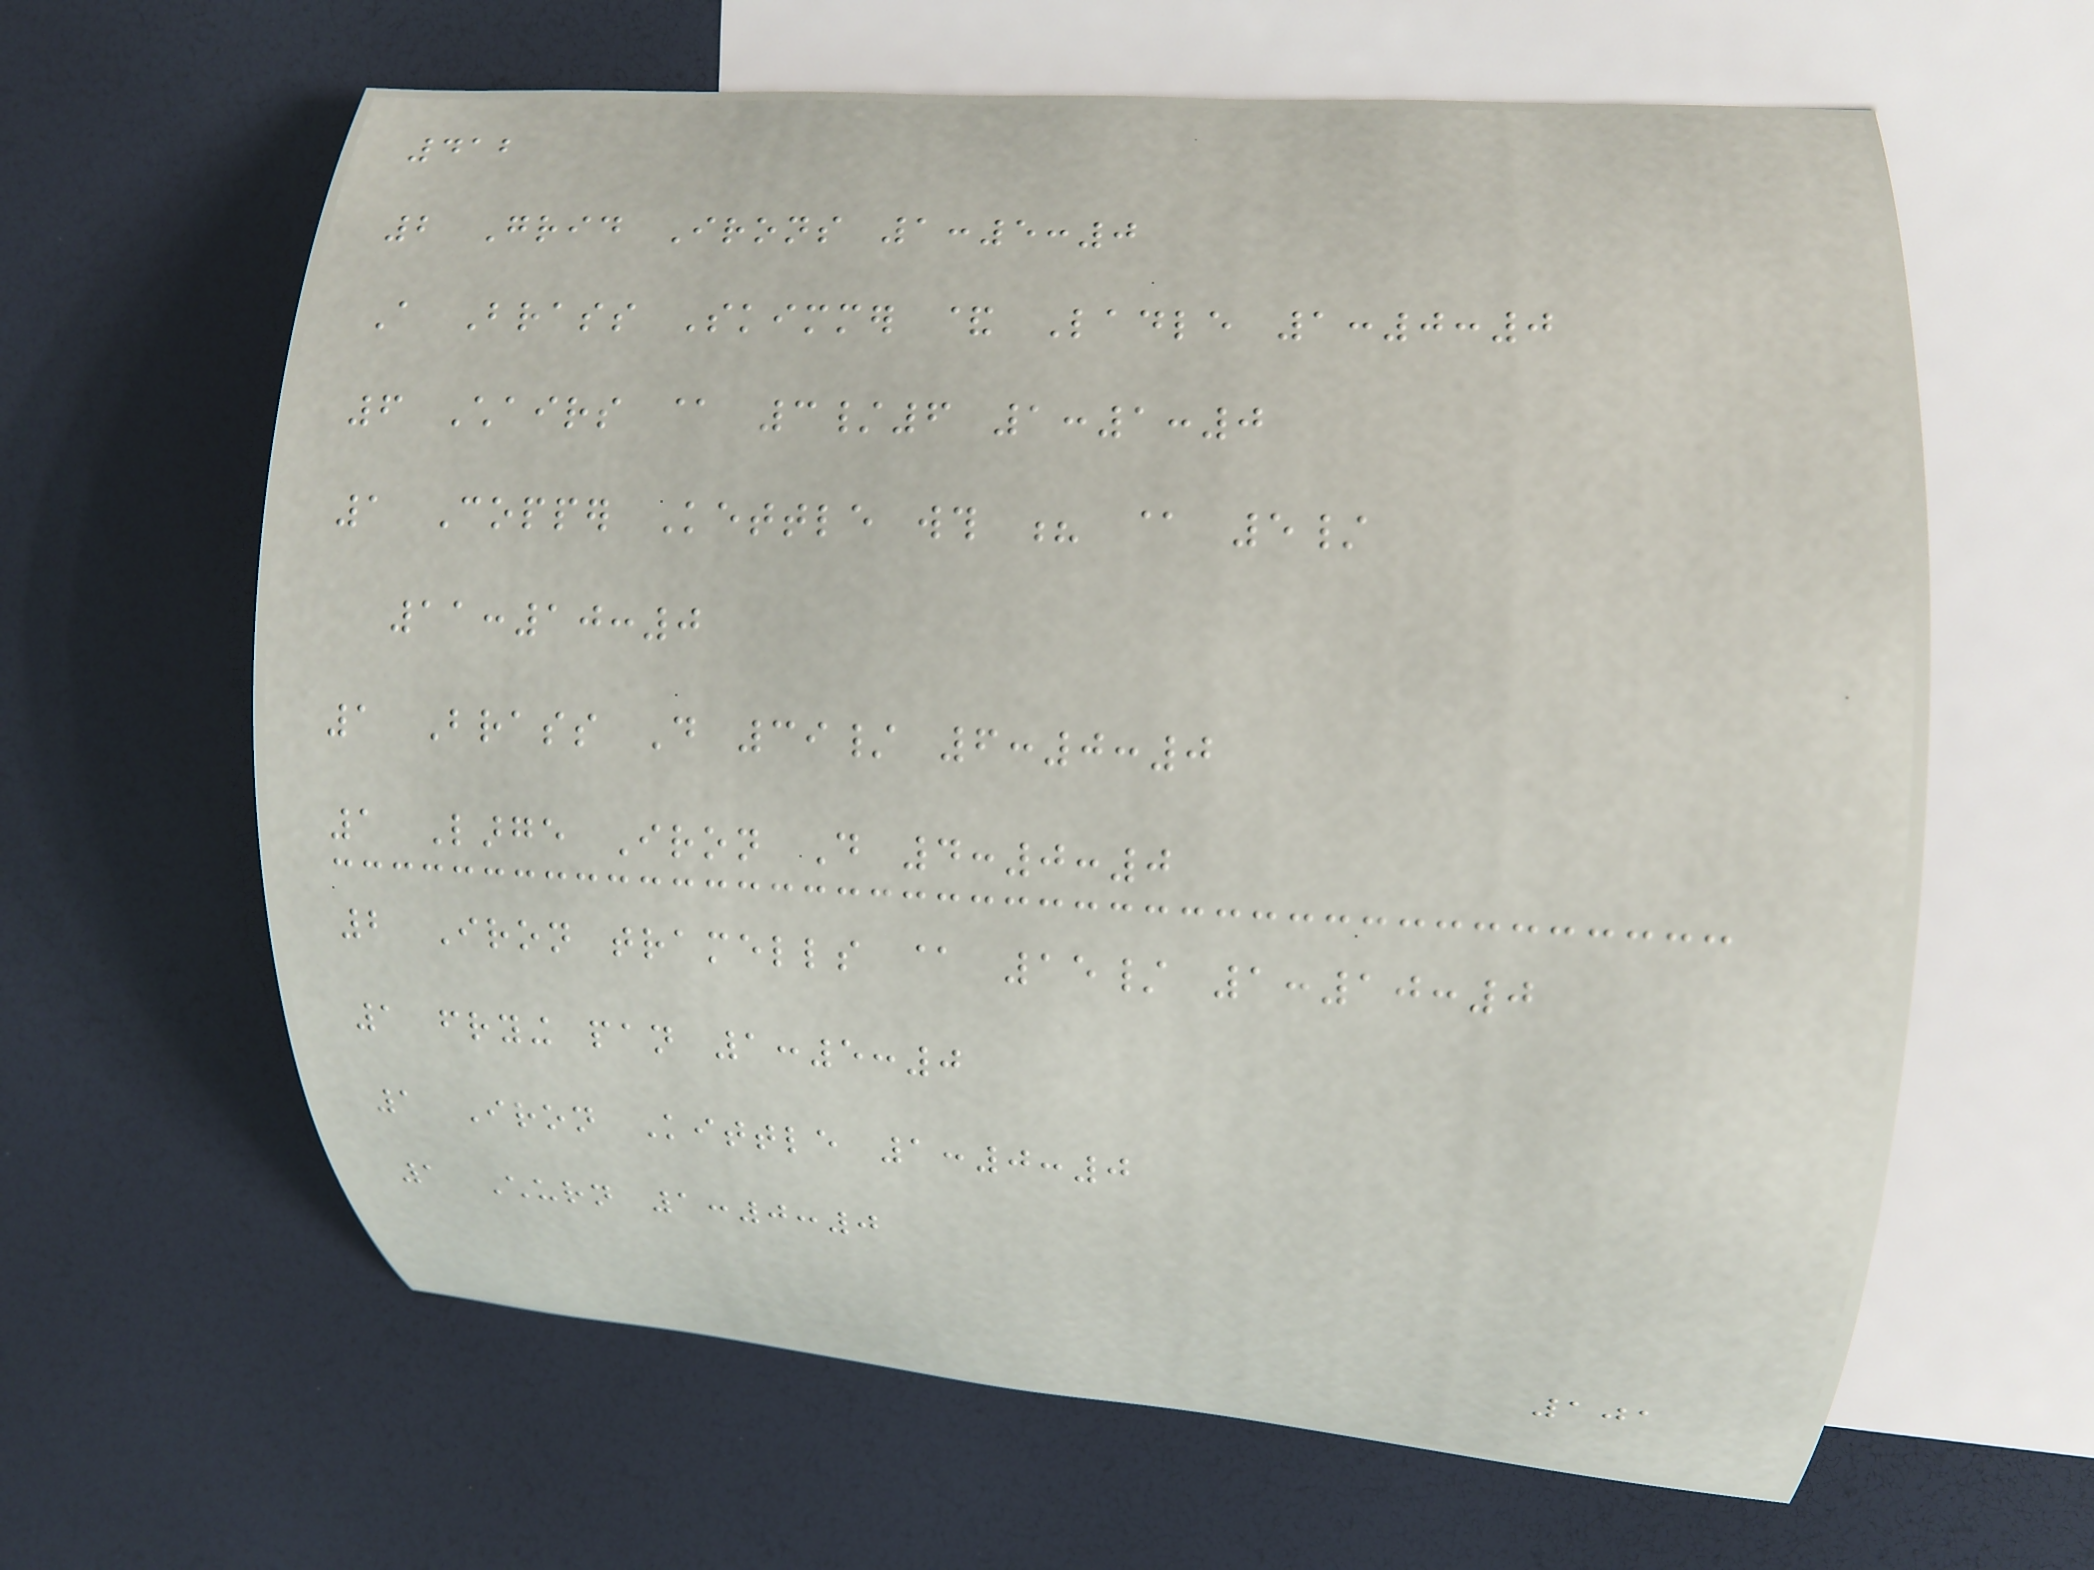412
2 Grid Irons 1:5:0
A Brass Skimmer & Ladle 1:0:0
6 Chairs @ 3/6 1:1:0
1 Copper Kettle wth ? @ 5/
11:10:0
1 Brass Do 39/ 6:0:0
1 Large Iron Do 4:0:0
2 Iron tramells @ 15/ 1:10:0
1 frying pan 1:5:0
1 Iron Kittle 1:0:0
1 Churn 1:0:0
101
